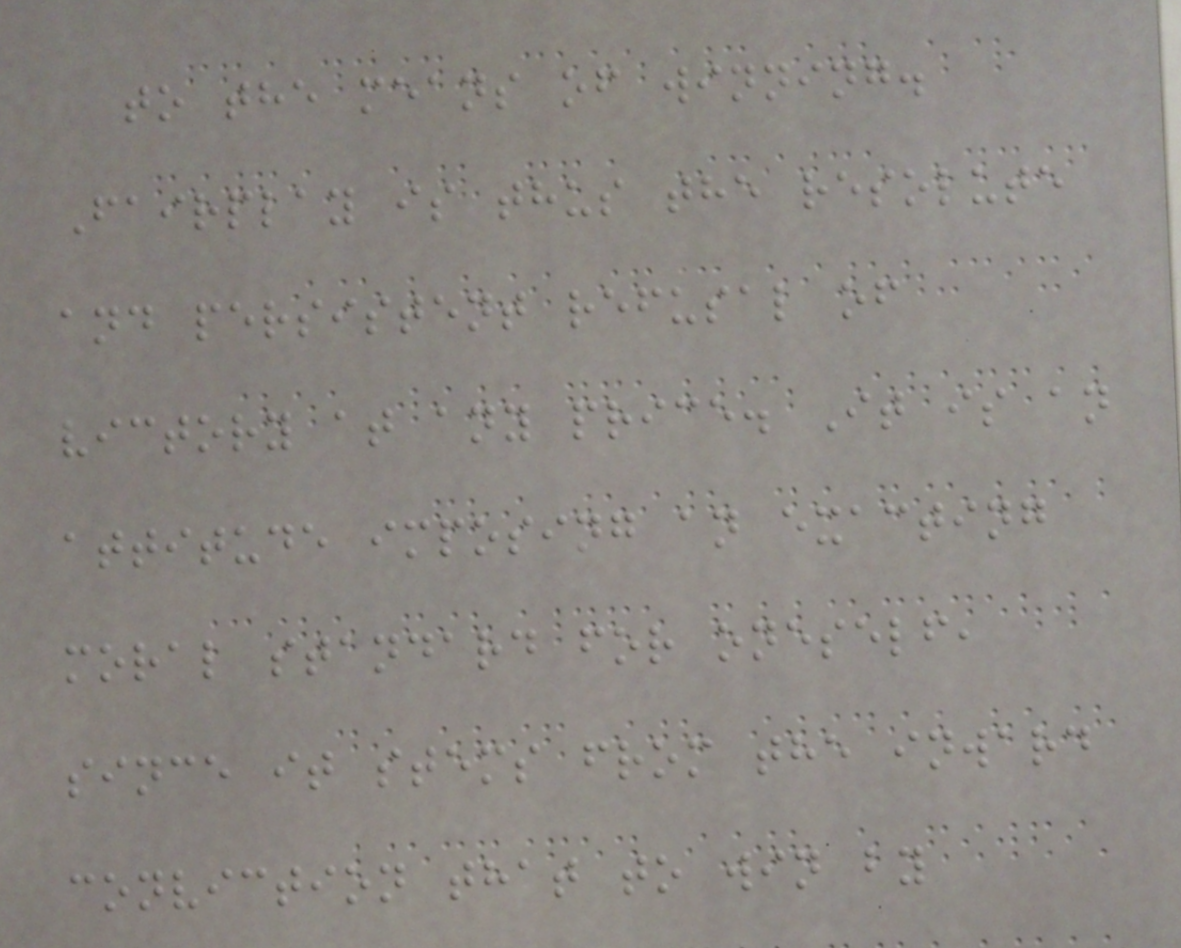to the means of winning.
Fairplay is thus the resolute
and persistent refusal of
victory at any price. It is an
attitude imposing an exacting
moral standard for oneself,
since it stems from the inward
conviction that to win by
